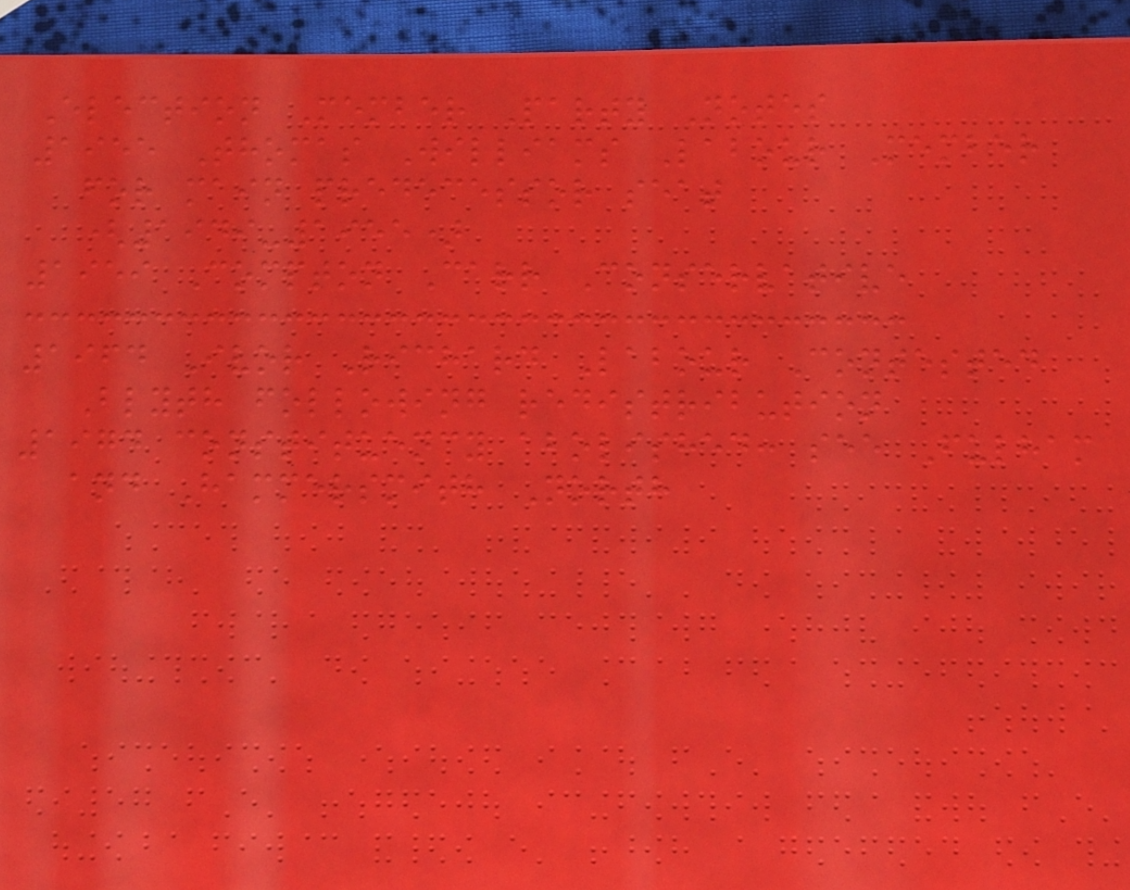Election Member Party Notes
1955 Thomas Williams Labour Member
for main predecessor seat
(1949-1955)
1959 Compton Carr Conservative
1964 Ivor Richard Labour Contested
Blyth following redistribution
1974 constituency abolished: see Fulham
and Hammersmith North
